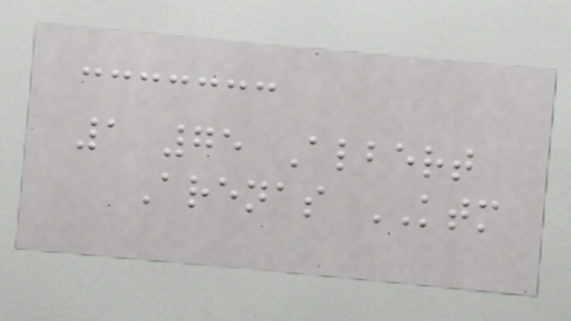1 75 Albert
Arenas KTM
